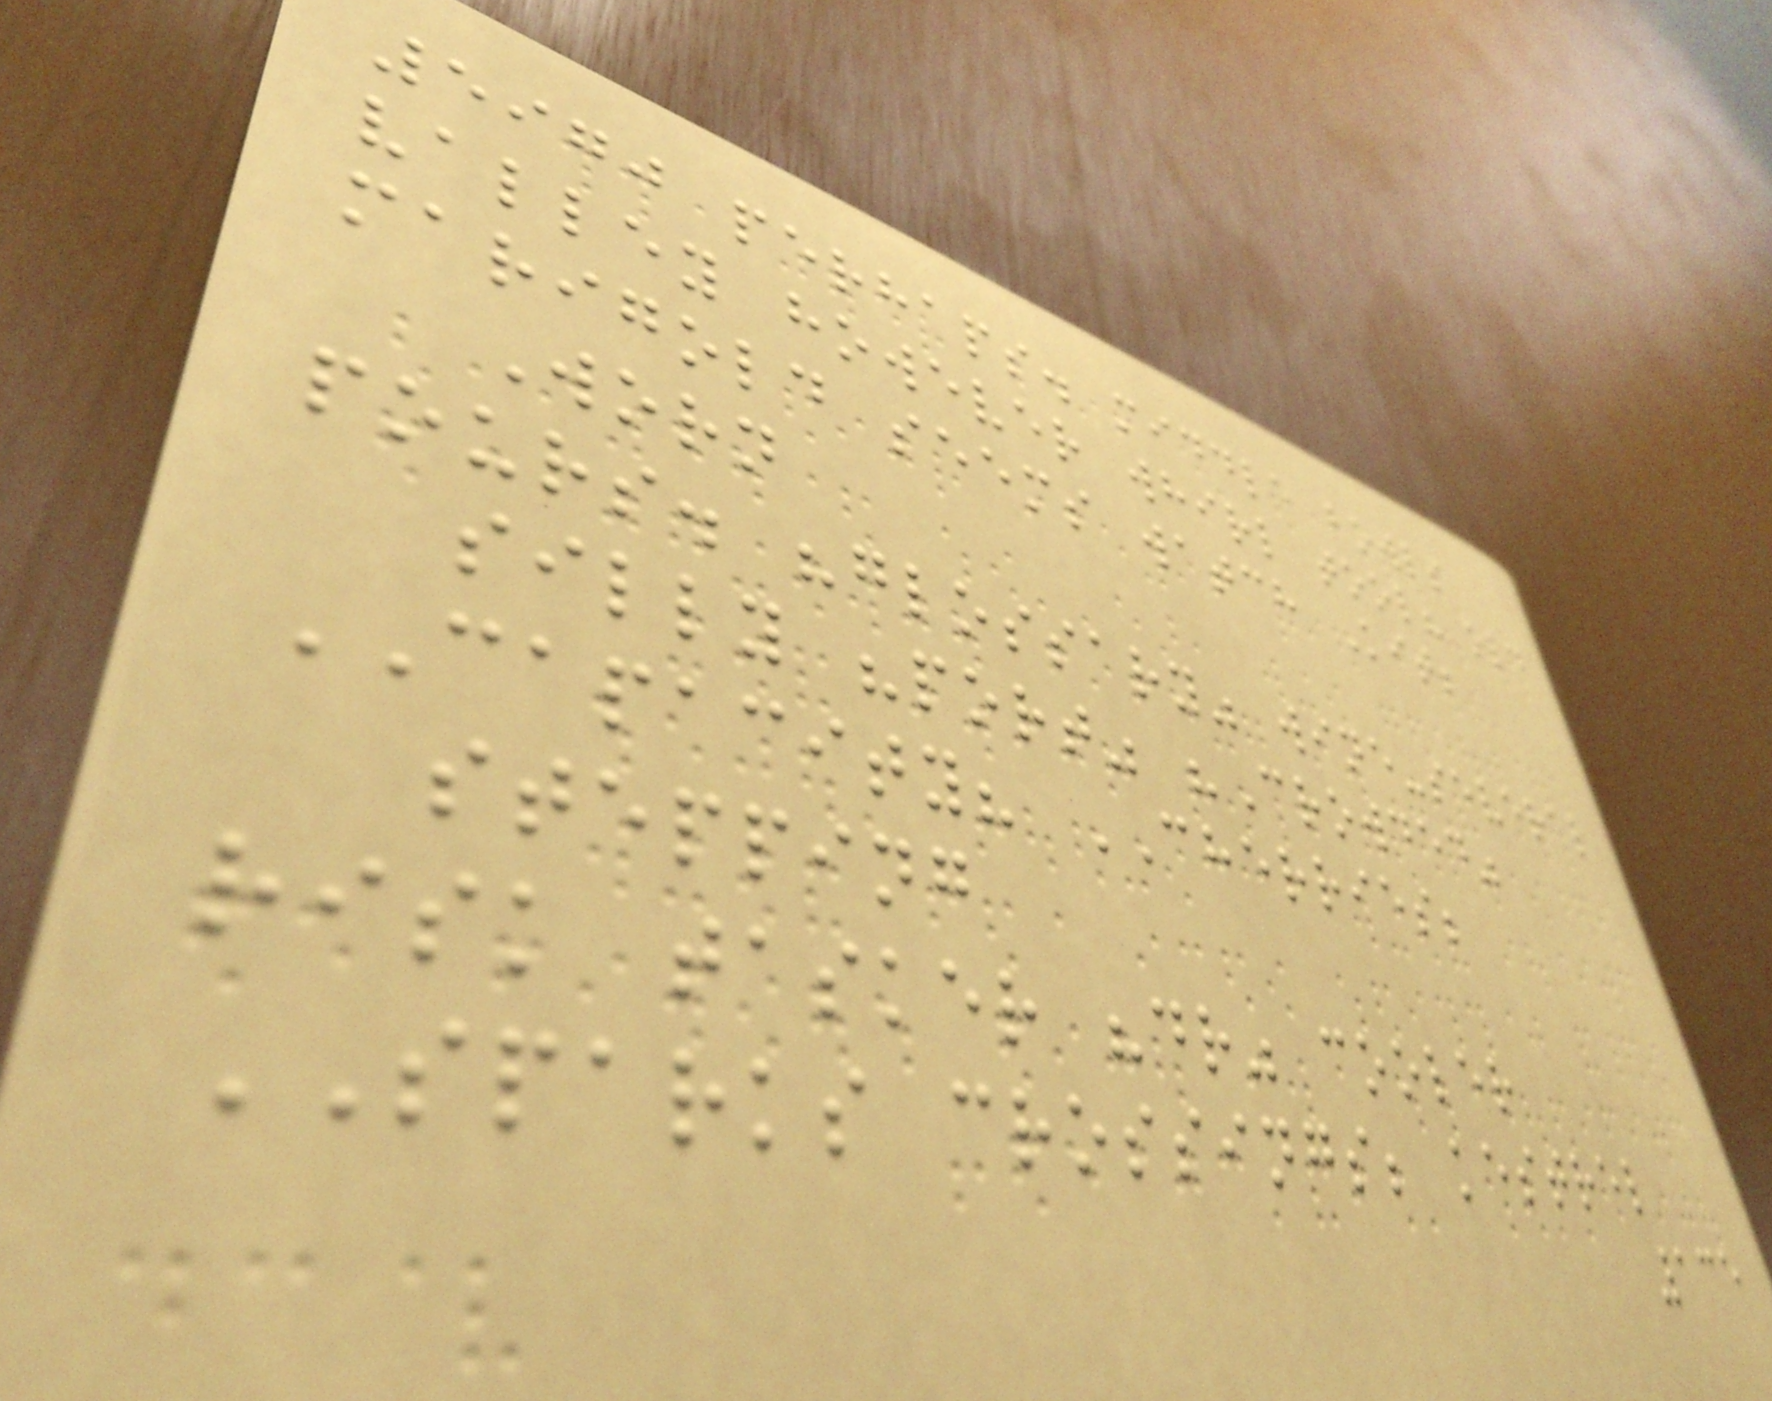5970 perhaps. middle bowls
valley however whirl tool? old
marigold seems watch Kit;
Worn
pours. "glossary" wine-several
silly "port" "Crowded"
CAPACITY? CHERRIES;
stepping
risk tasker "dr" cooler
SPARKS crossings; kestrel
135
